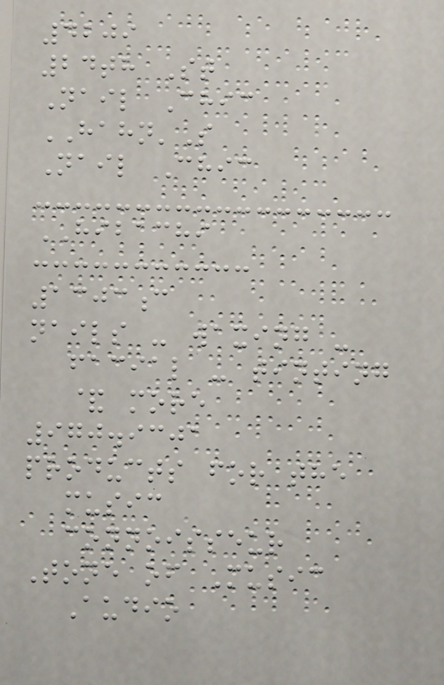4209
24th St
Nail Chic
HAHN'S
Nail Chic
HIBACHI
1303c
nails - waxing -
facial - tinting
& more
970.9301
products for the
music
connoisseur
Tone of Music
Audio
